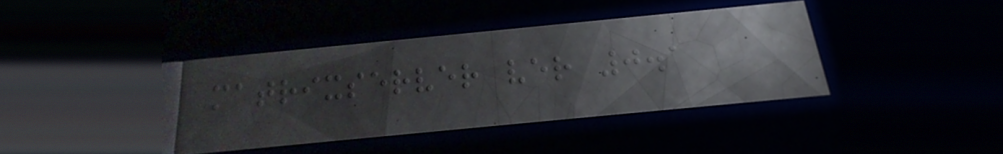matrixserver ver 0.1
